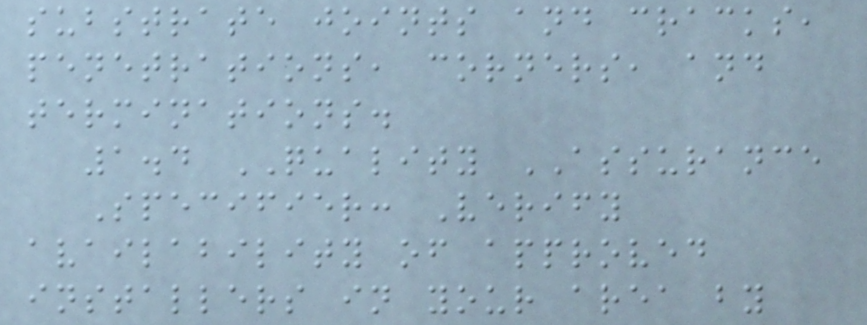substrate joints and cracks,
penetrations, corners, and
terminations.
1.4 QUALITY ASSURANCE
Specifier: Verify
availability of approved
installers in your area by
